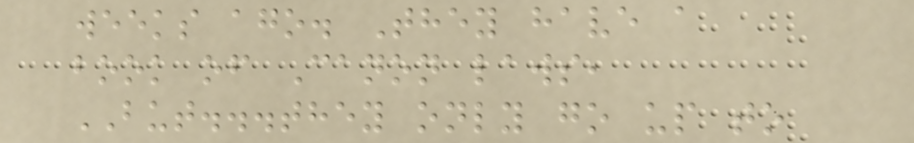weeks ago. They have a
book of Canon laws,
BUT...they only go up to
